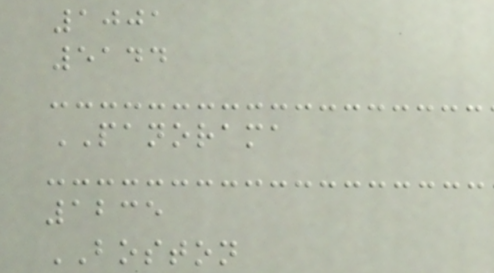1001
5144
PANORAMA
1235
BOSTON
